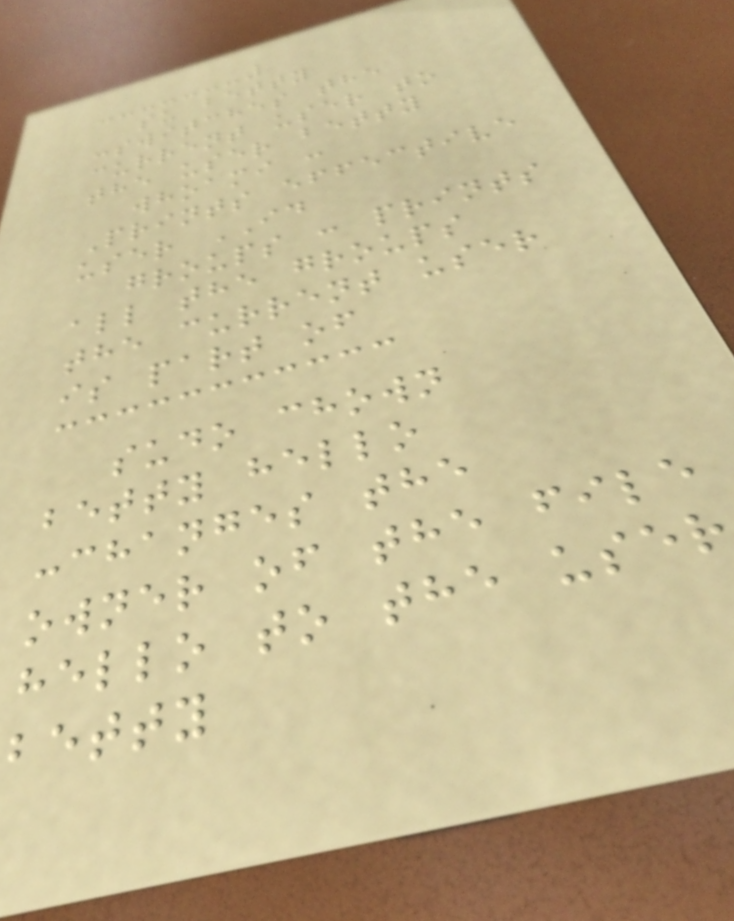su betty
:switches the
current user to
the user betty
whoami :
Prints effective
user ID
groups : prints
all the groups
the current user
is part of
sudo chown
betty hello
:changes the
owner of the file
hello to the user
betty
